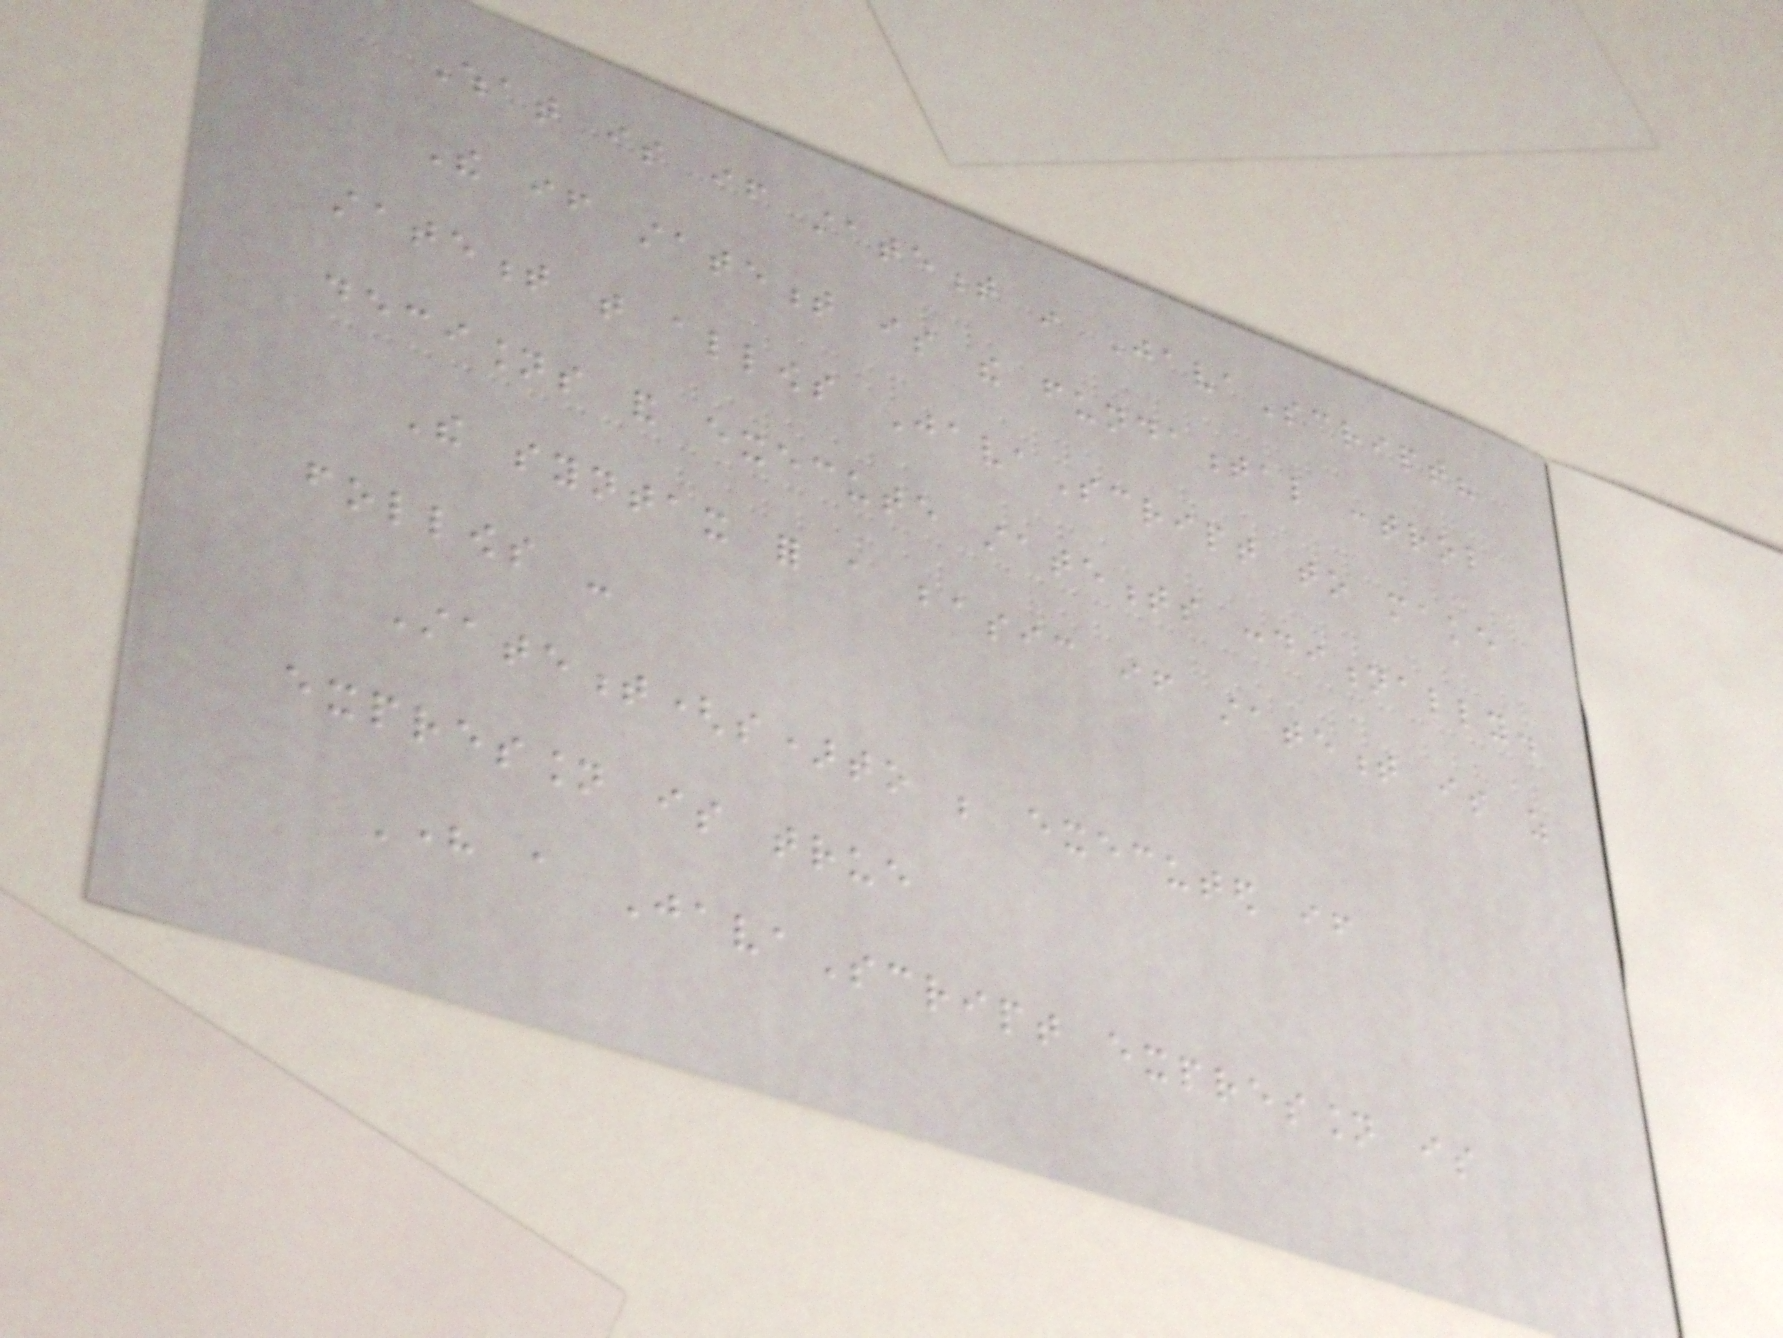What is if statement in JavaScript?
The if statement is the fundamental control
statement that allows JavaScript to make
decisions and execute statements conditionally.
The syntax for a basic if statement is as
follows -
Statement(s)to be executed if
expression is true
Here a JavaScript expression is
